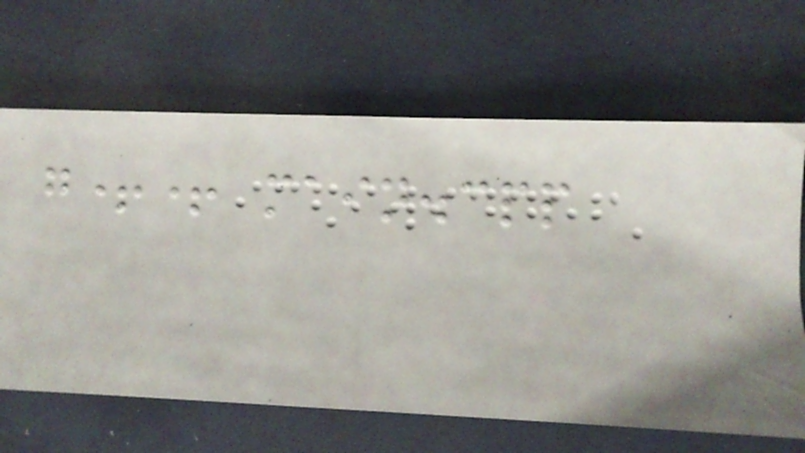g++ main.cpp
